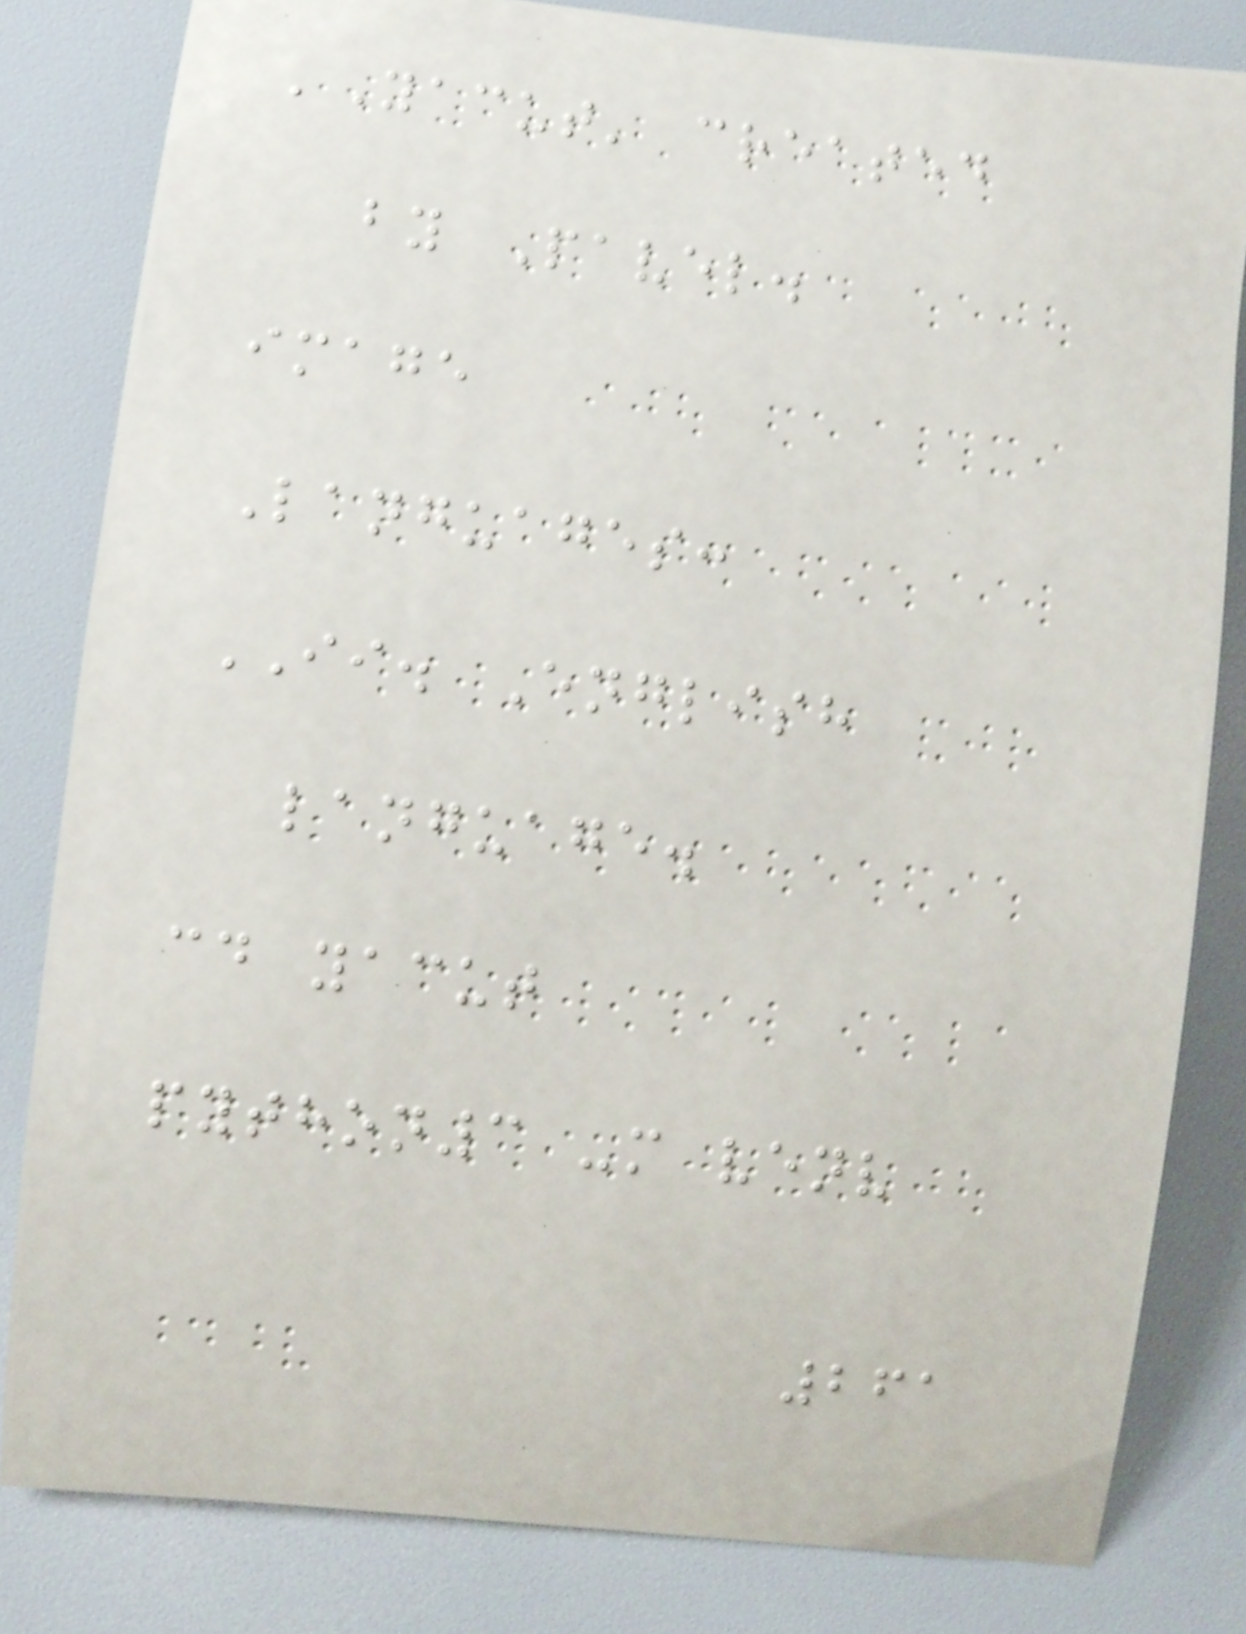'Yacut' created
by Pavel.
image
Languages:
II. English
language.
cd yacut
python3 -m venv
261
